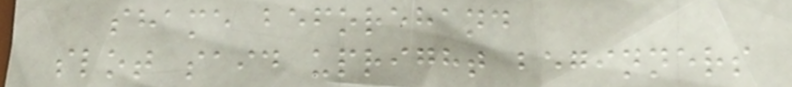shame beforehand
slot said upright beginners
